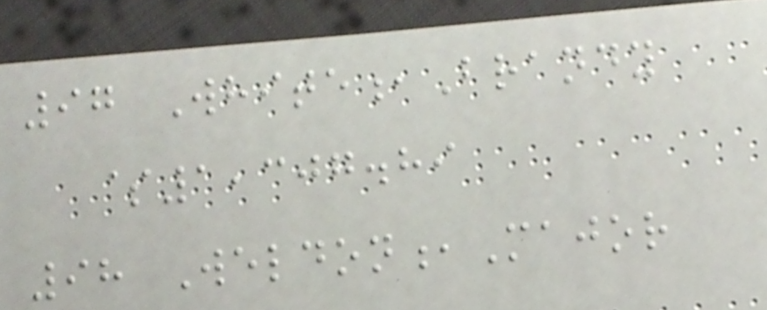97 White,Brandy
$1,307.89
98 Weldon,Major
